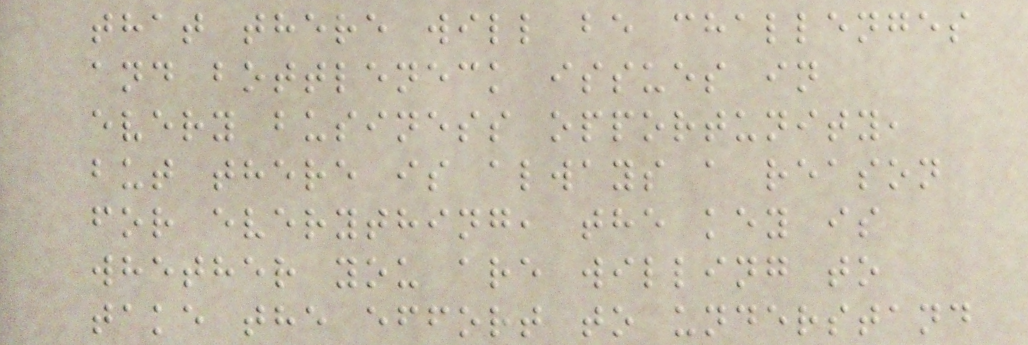that there will be challenges
and bottleneck issues in
every business opportunity,
but there is always a reason
for everything, the key is
whether you are willing to
take the effort to understand
